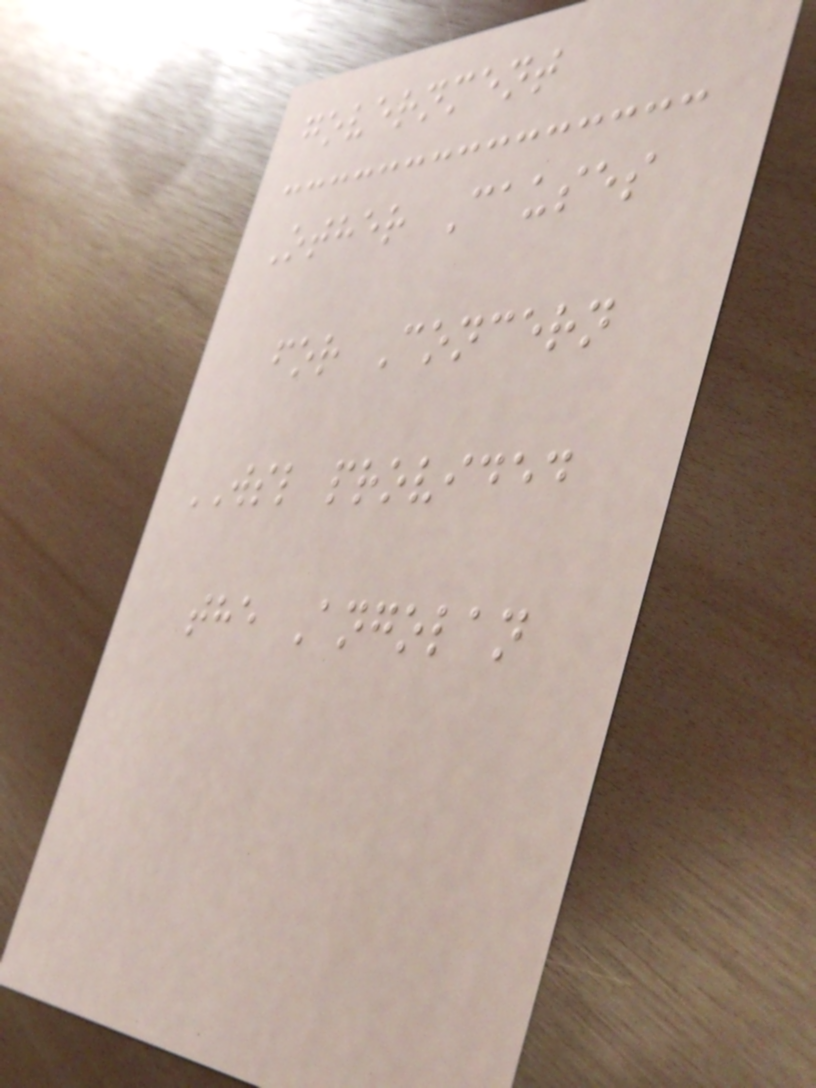government
Other Causes
for Concern
WSL provided
the Angolan
